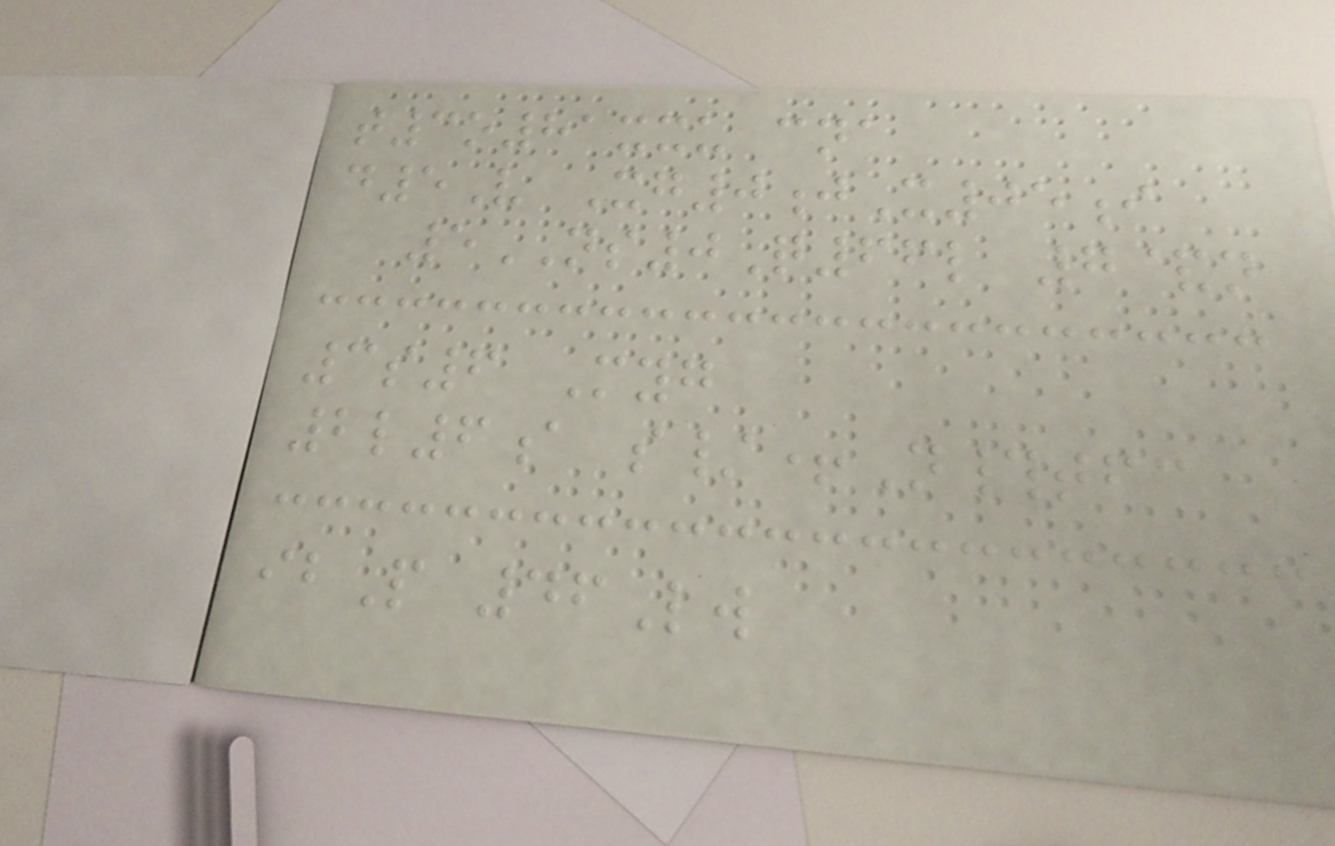t3o81xxu cna
d5V Xg0jX05i
5NS0Q66l 7&n
3s6 Myg
2l6a s/+N#tfc
ibP 46Lw
